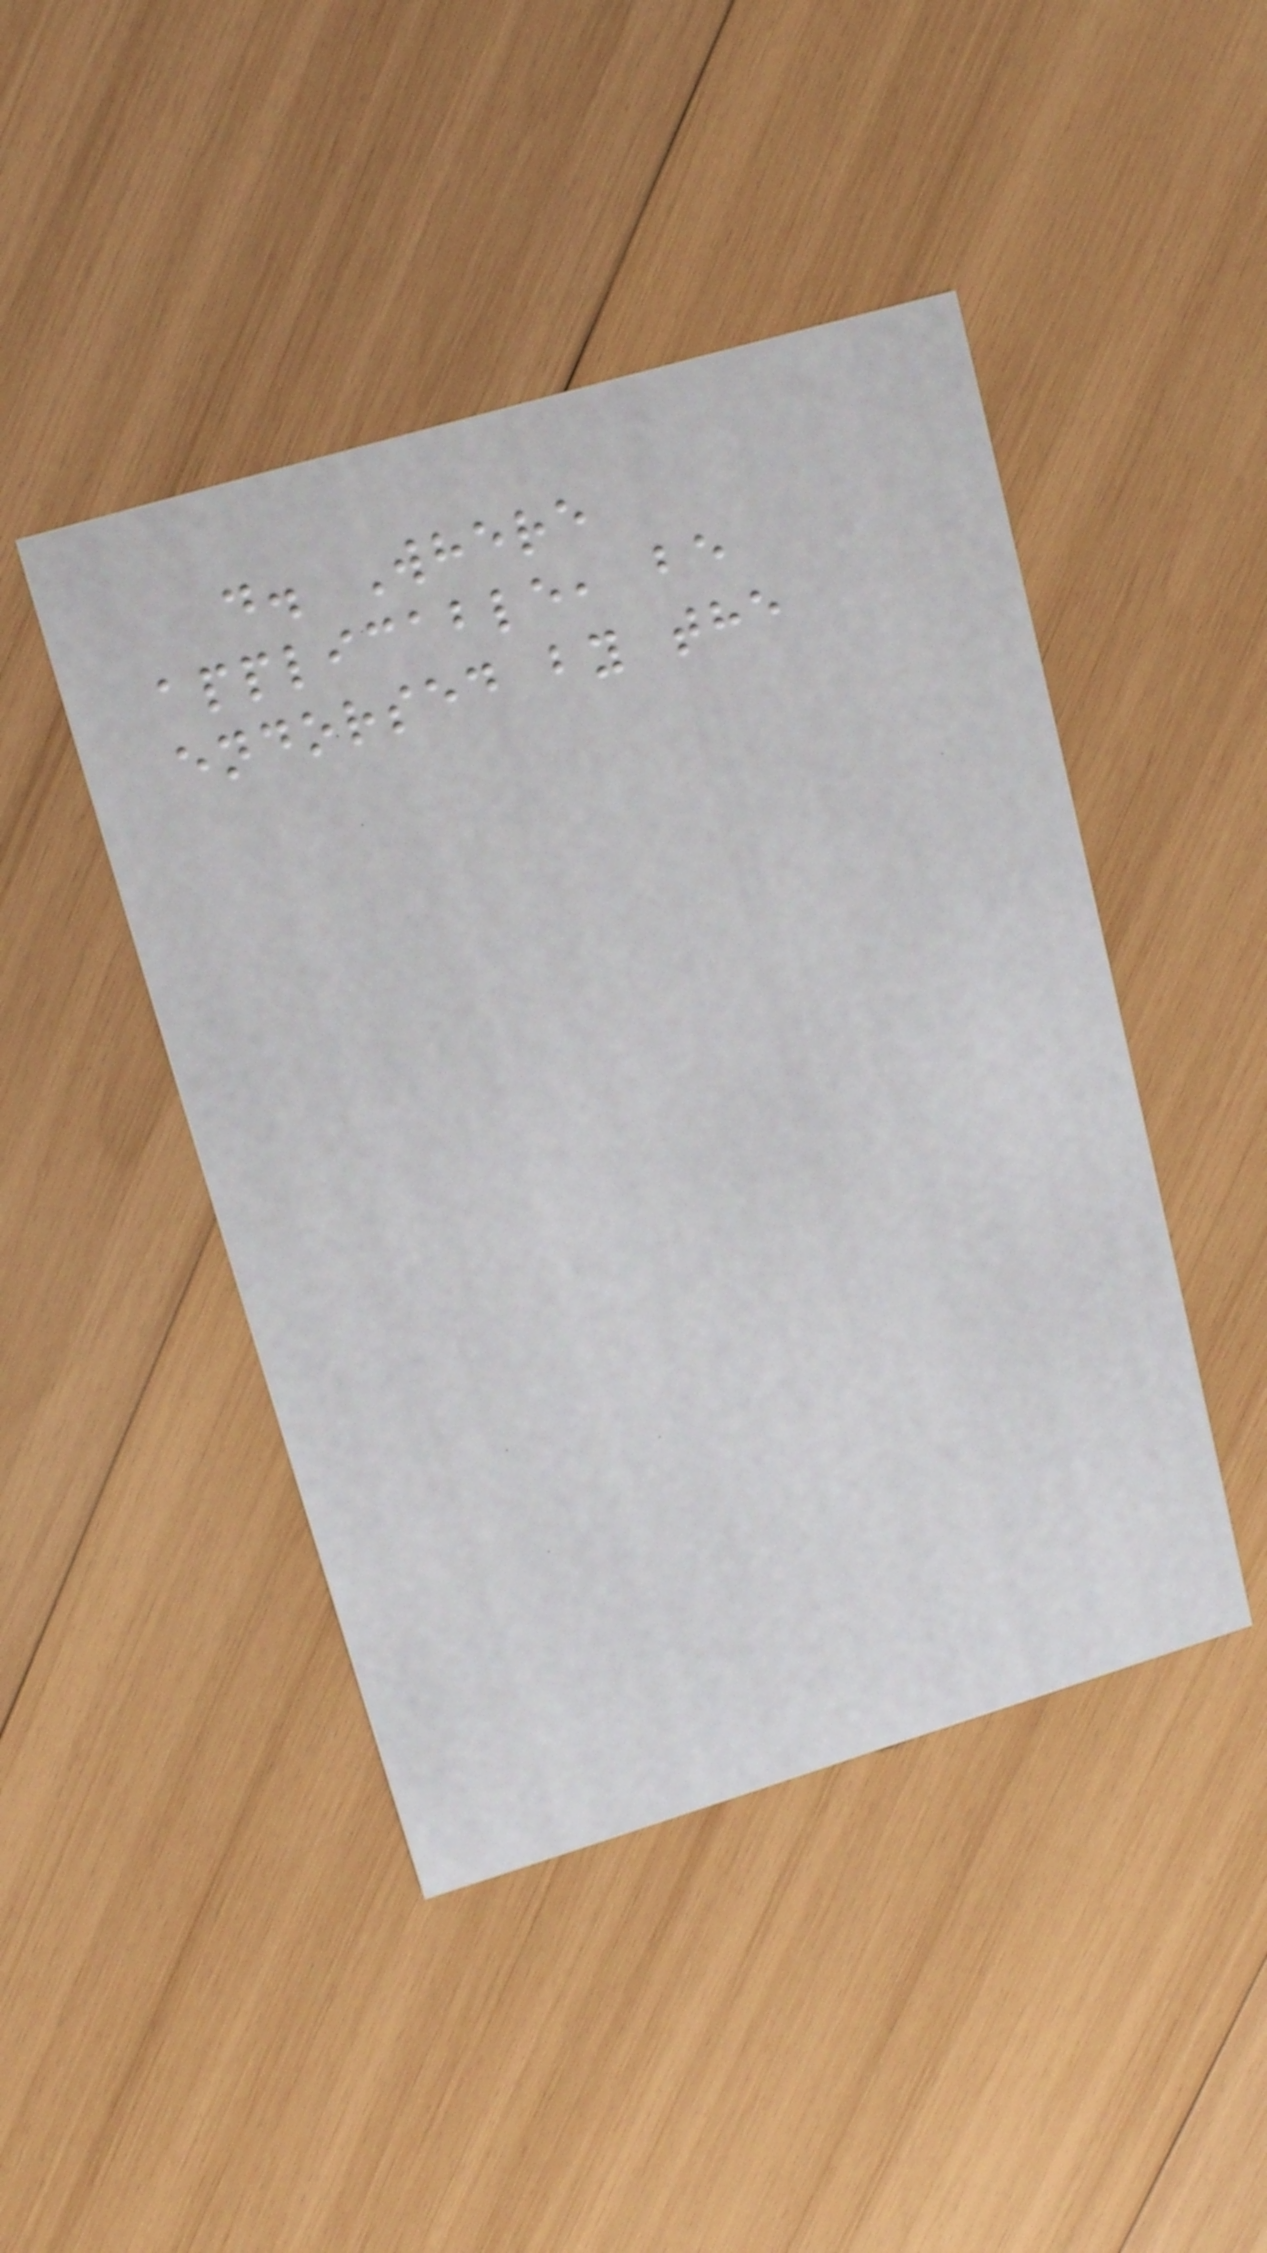d. Where
applicable, be
endorsed by the
